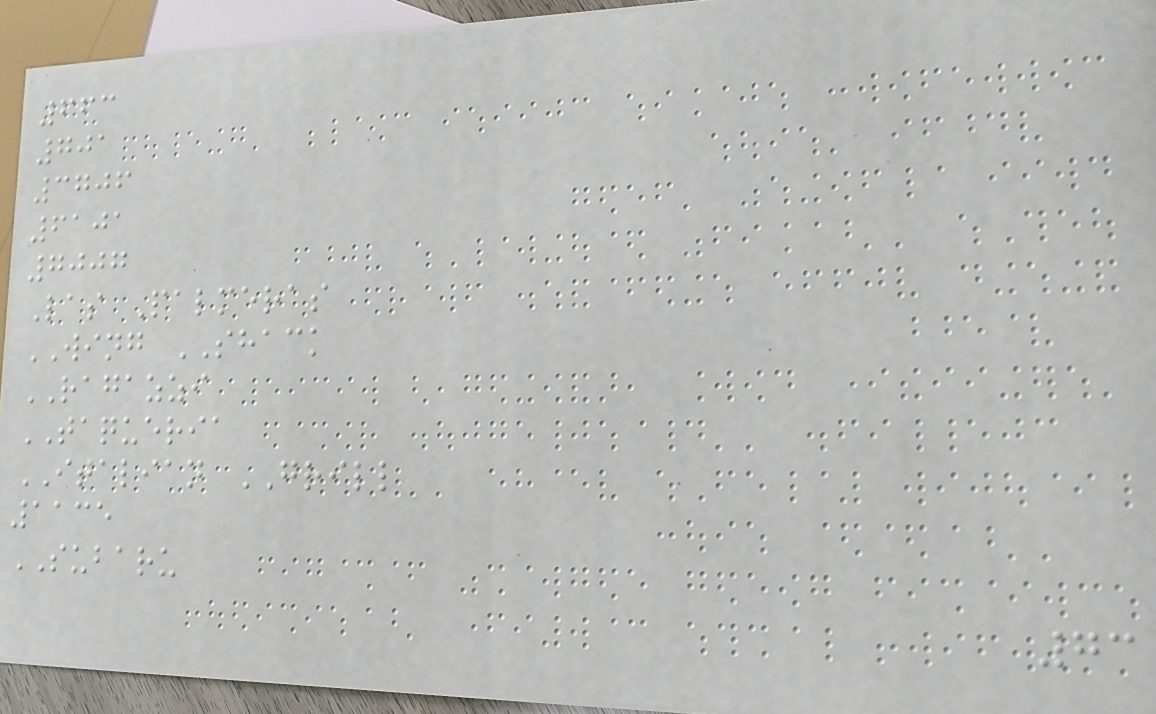663
701
3706
6101
7007
Las Palmeras
WING SHACK
RAGAZZI
TAQUERIA
ITALIAN GRILL
1135
SUBARU
73
